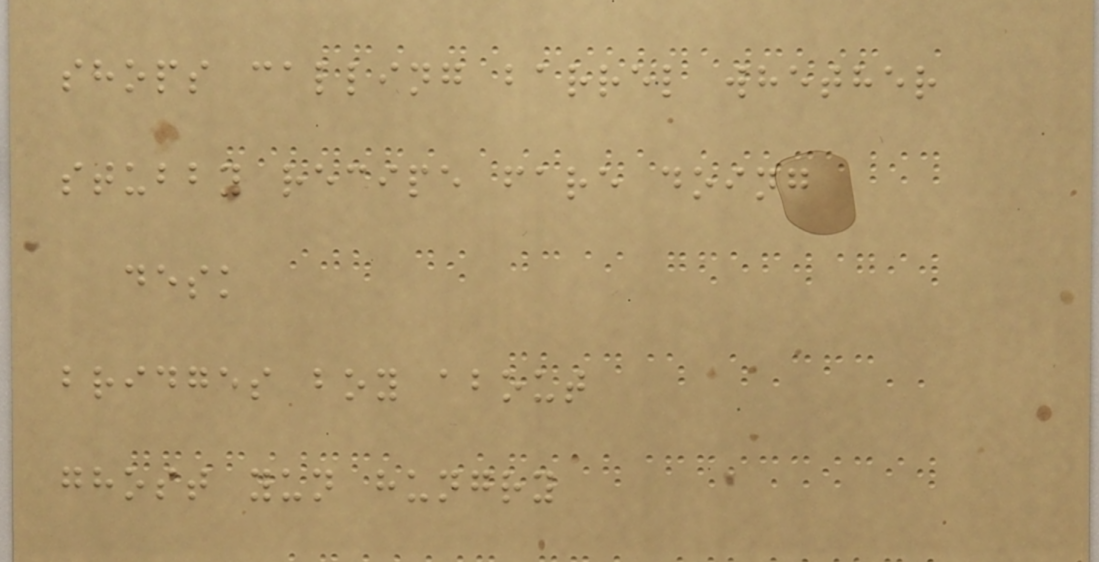shops calling barrel whether
stubby recipe fare doing
desk
bridges boy about
ghost yun hungry
